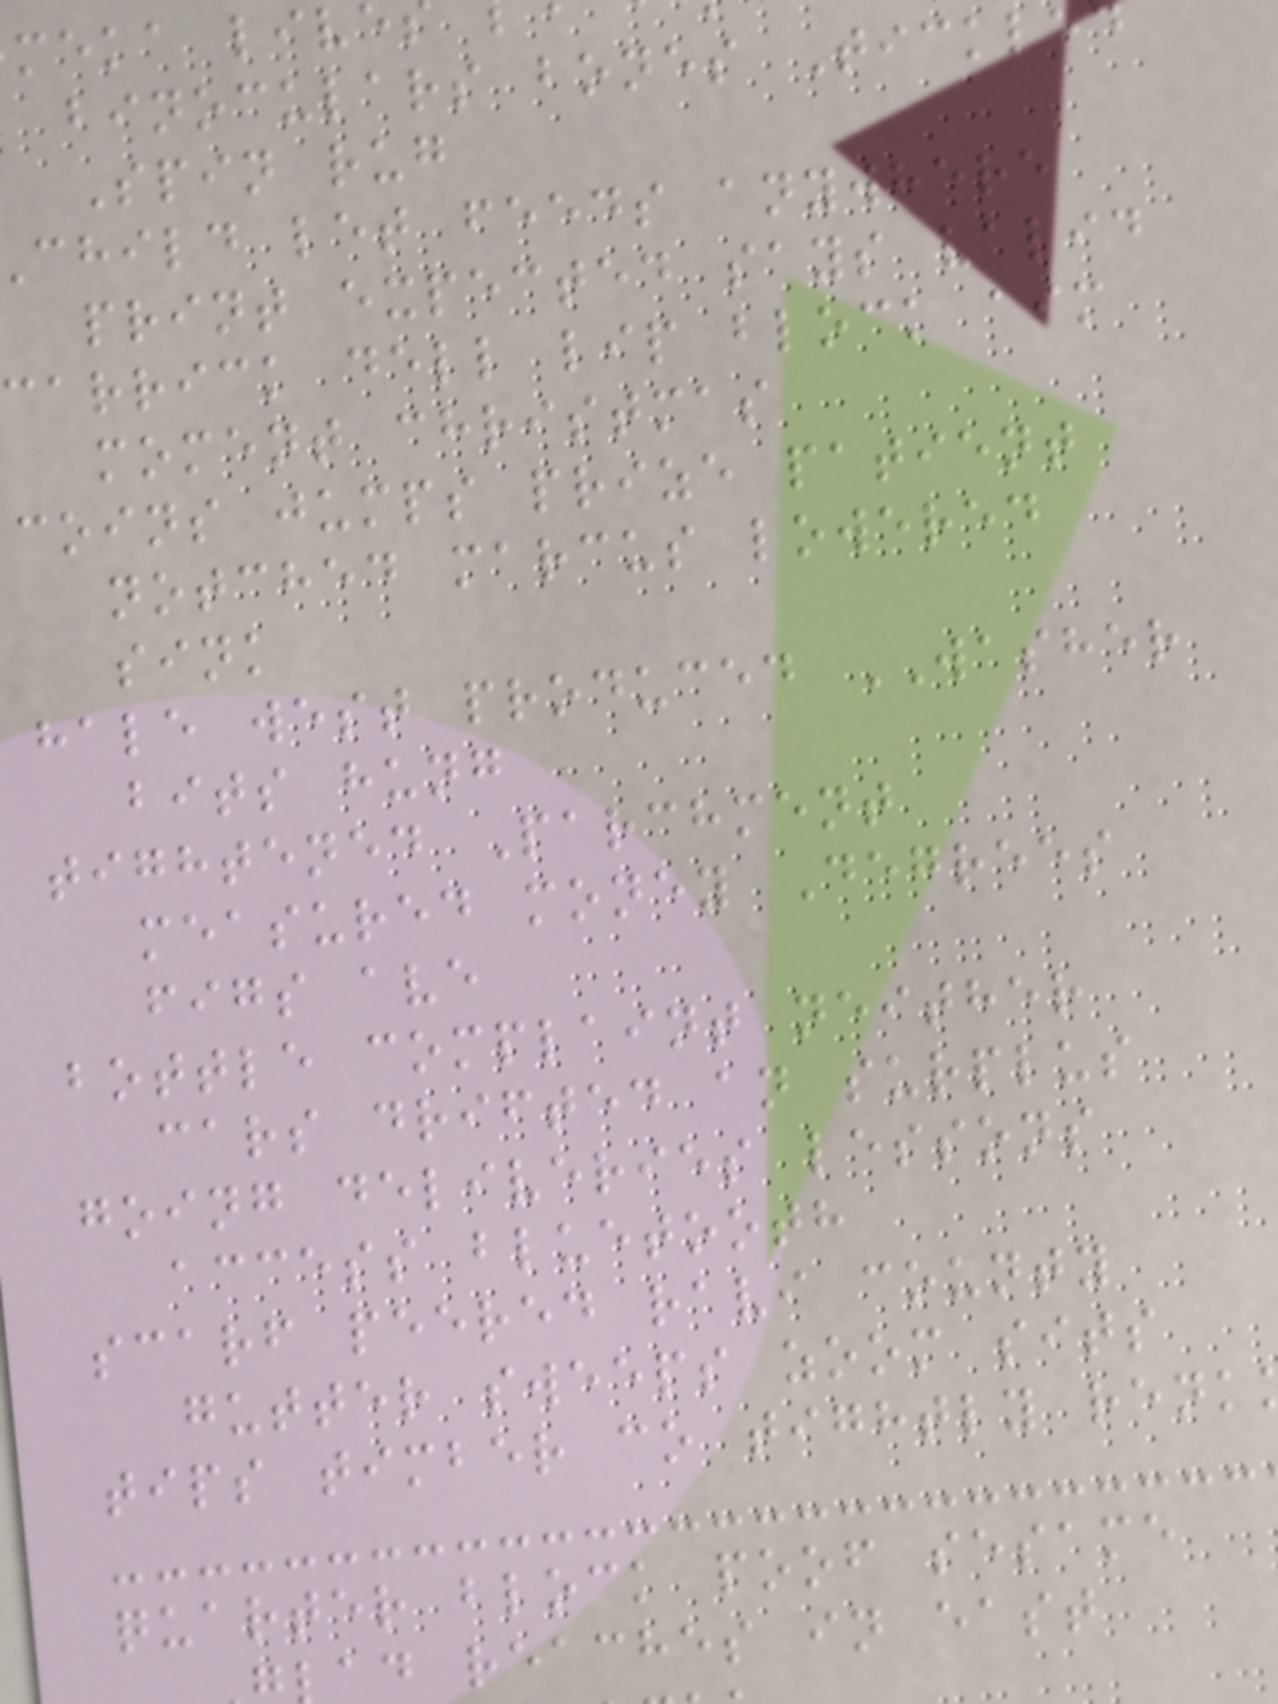meka live
binoculars bones Tickled
Spin rug
child let feeds anywhere
print expected says valid
carrick dell lip block aim
moment christmas
coins jumps prize patient
notched marcus lowered
sink
hale west produced WASHER
bits hung
tightened Parchment
measured money Degrees
figs ave
bottle complaint neither
cars drifted an surplus
going deliveries lessons
access bluetooth
scarf peered ravi county
gutter sweeps zoom sits
tips timber co tightly renk
quarter block poof sesame
ad reaches in east
